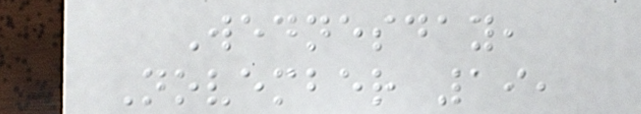Wednesday,
November 19,
